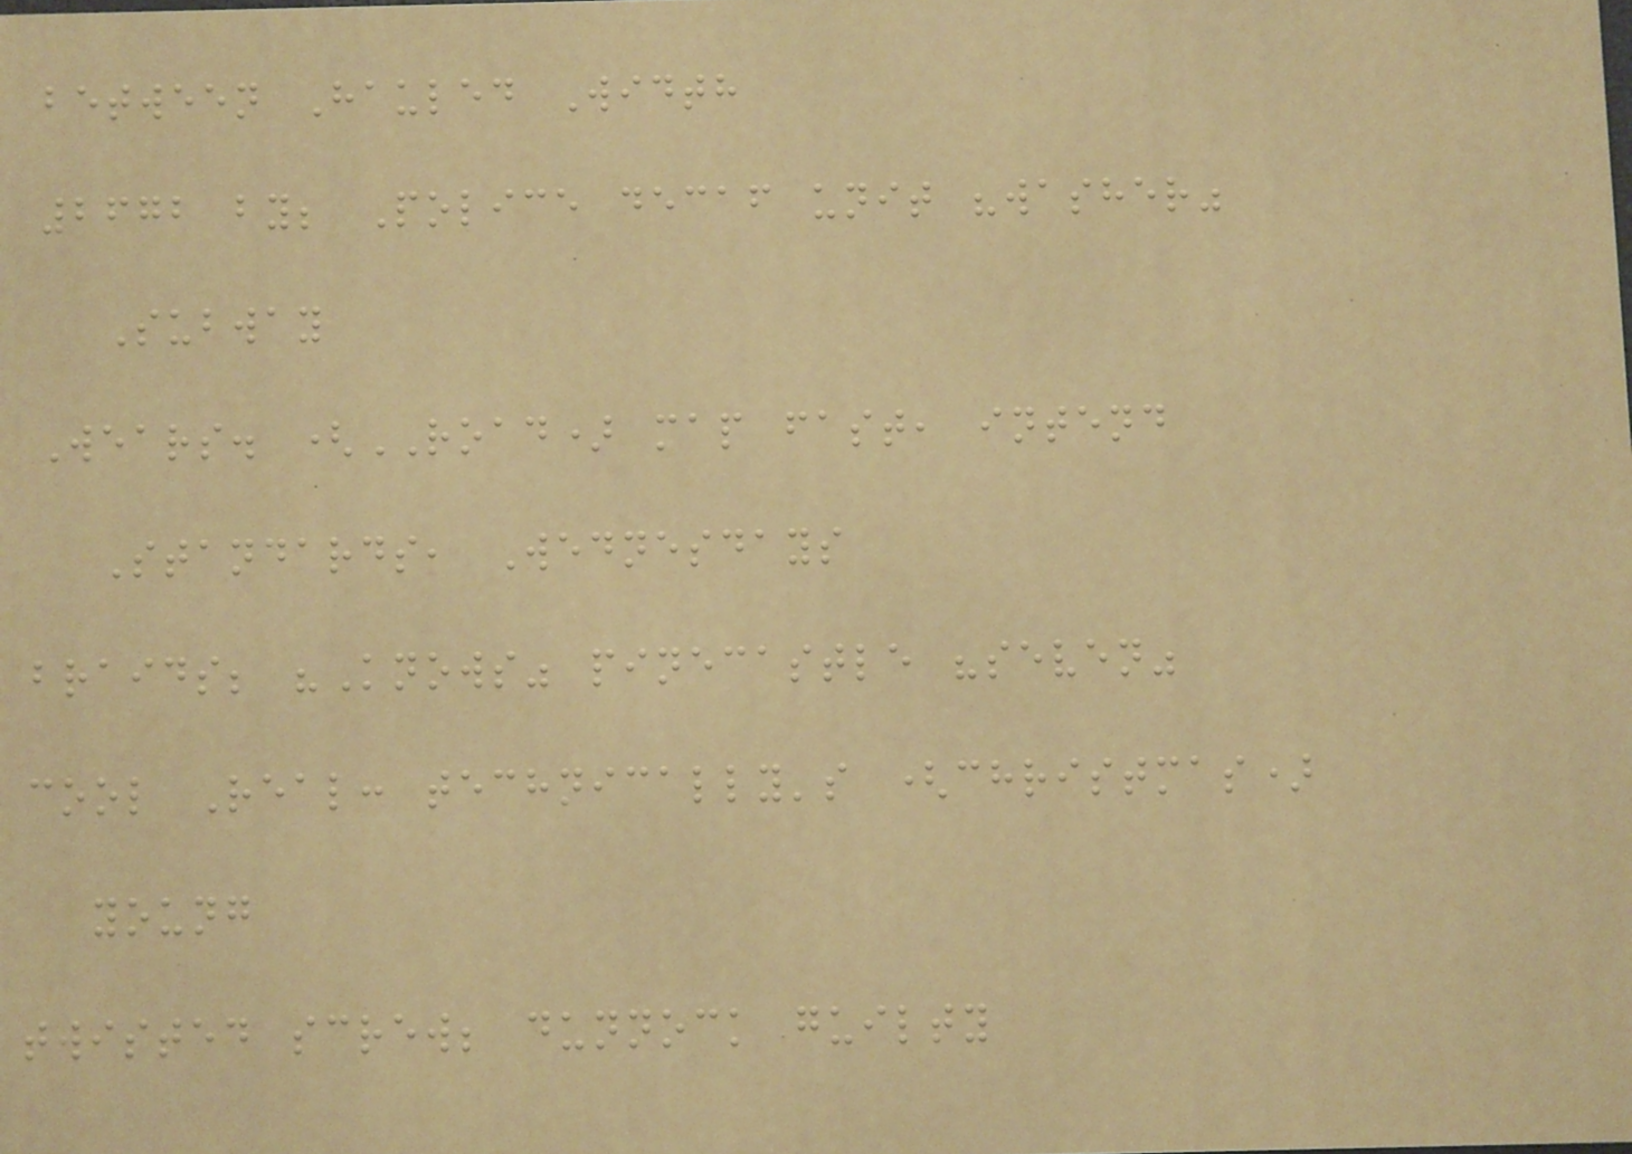between Hauled Width
2672 by; Police decaf unit "washer"
Subway
Wears. (ROAD) map fast, intend
Standards, Wednesdays
braids; "Knows" pinecastle "seven"
cool Real: technically's (christmas)
young
twisted screw; dunnock guilty
